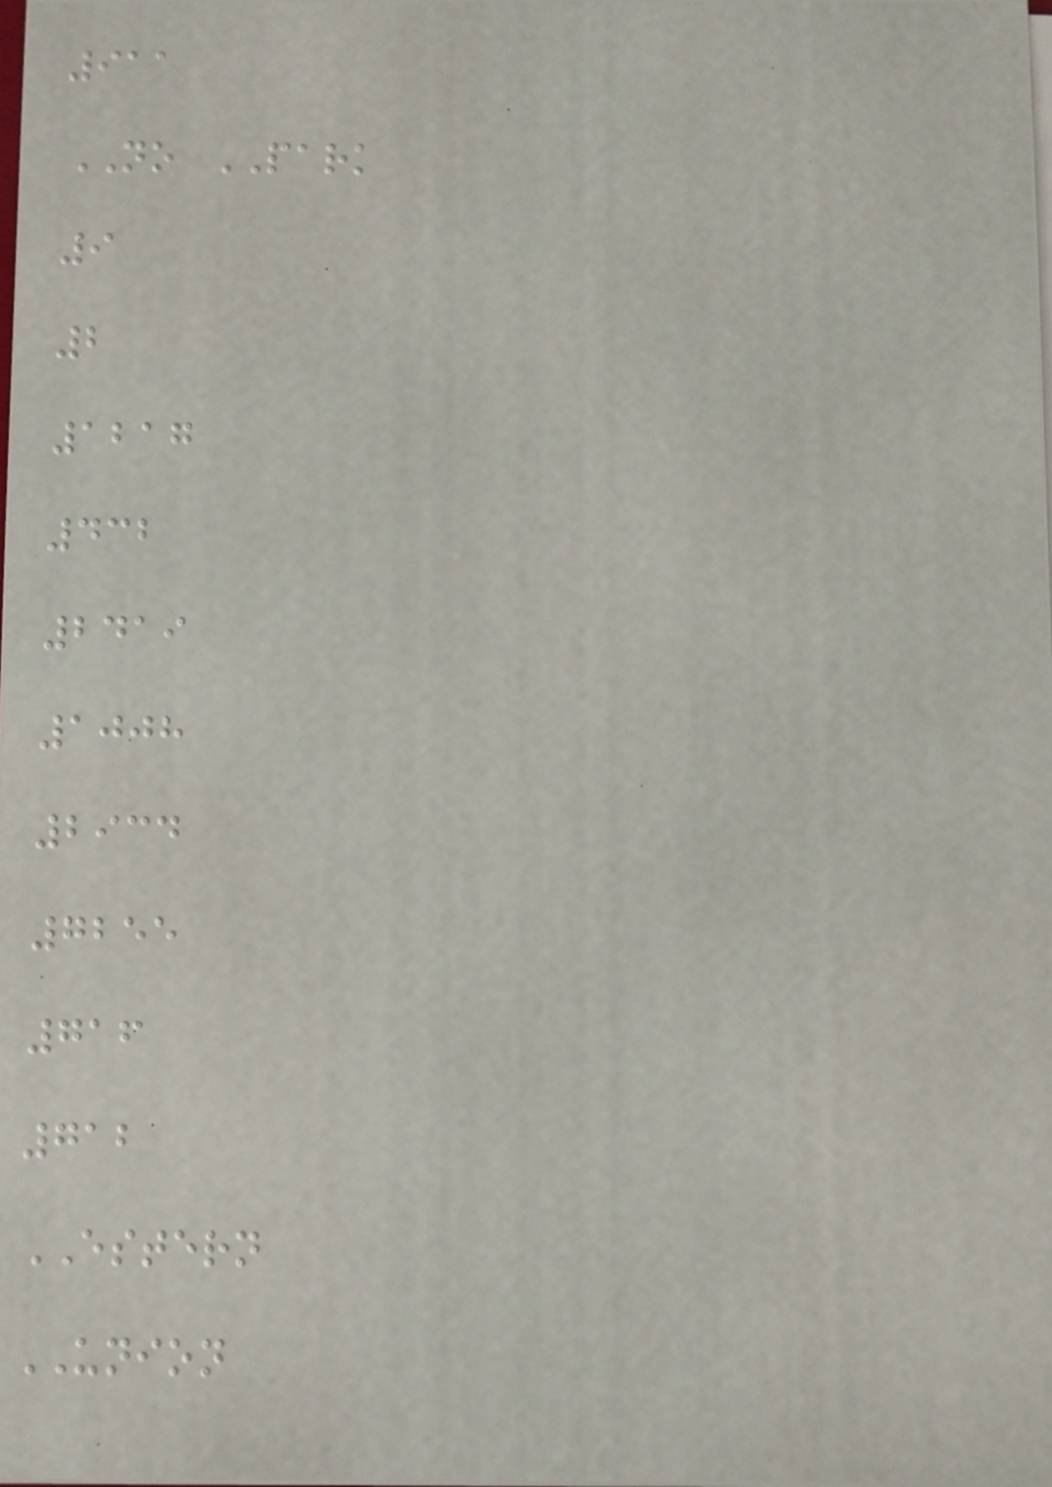911
NO PARK
9
2
1217
432
2419
1008
2934
7255
716
712
ESTERN
UNION
